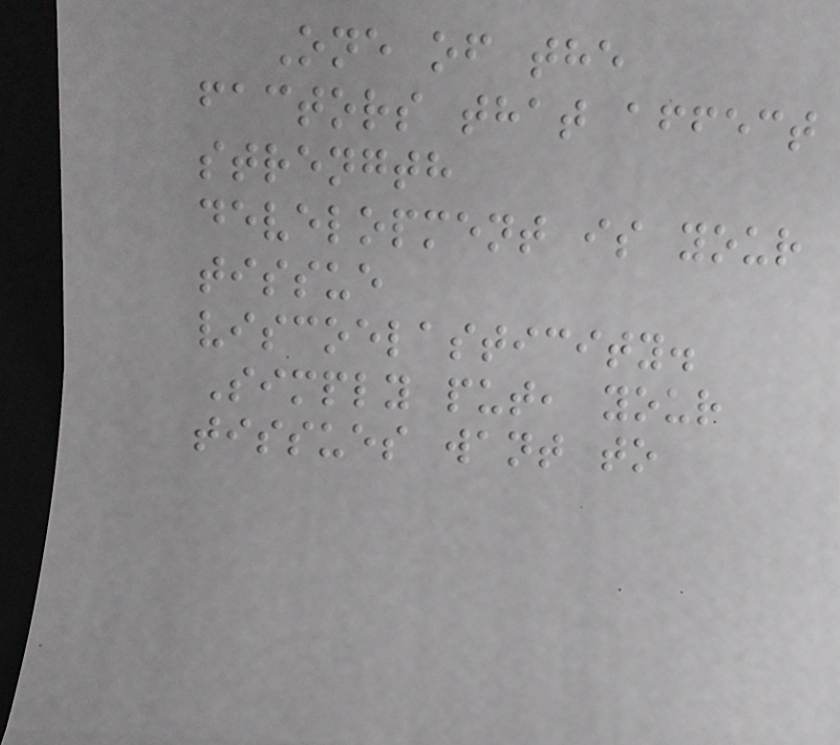One of the
factors that affect
strength
development is your
tissue
viscoelasticity.
Simply put, your
tissues want to
